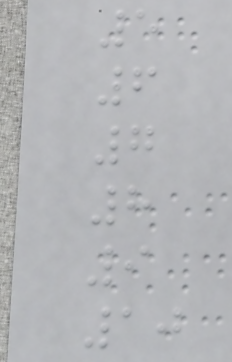5
6
7
8
9
10
